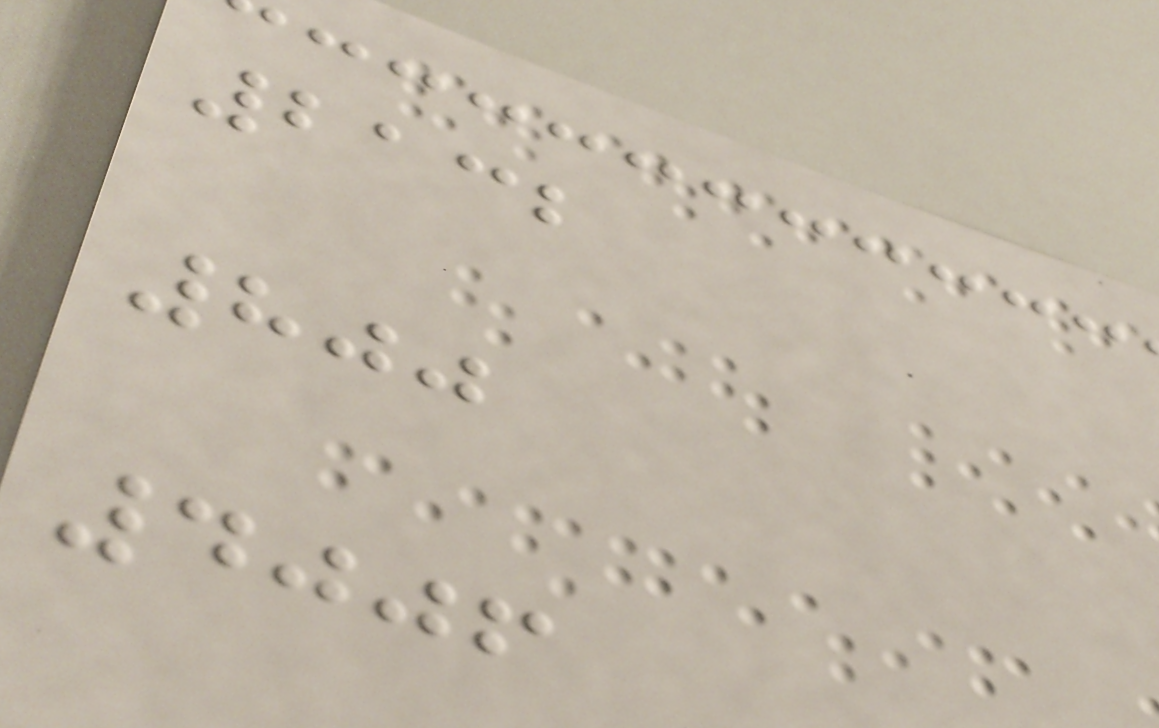2132
800
4006
